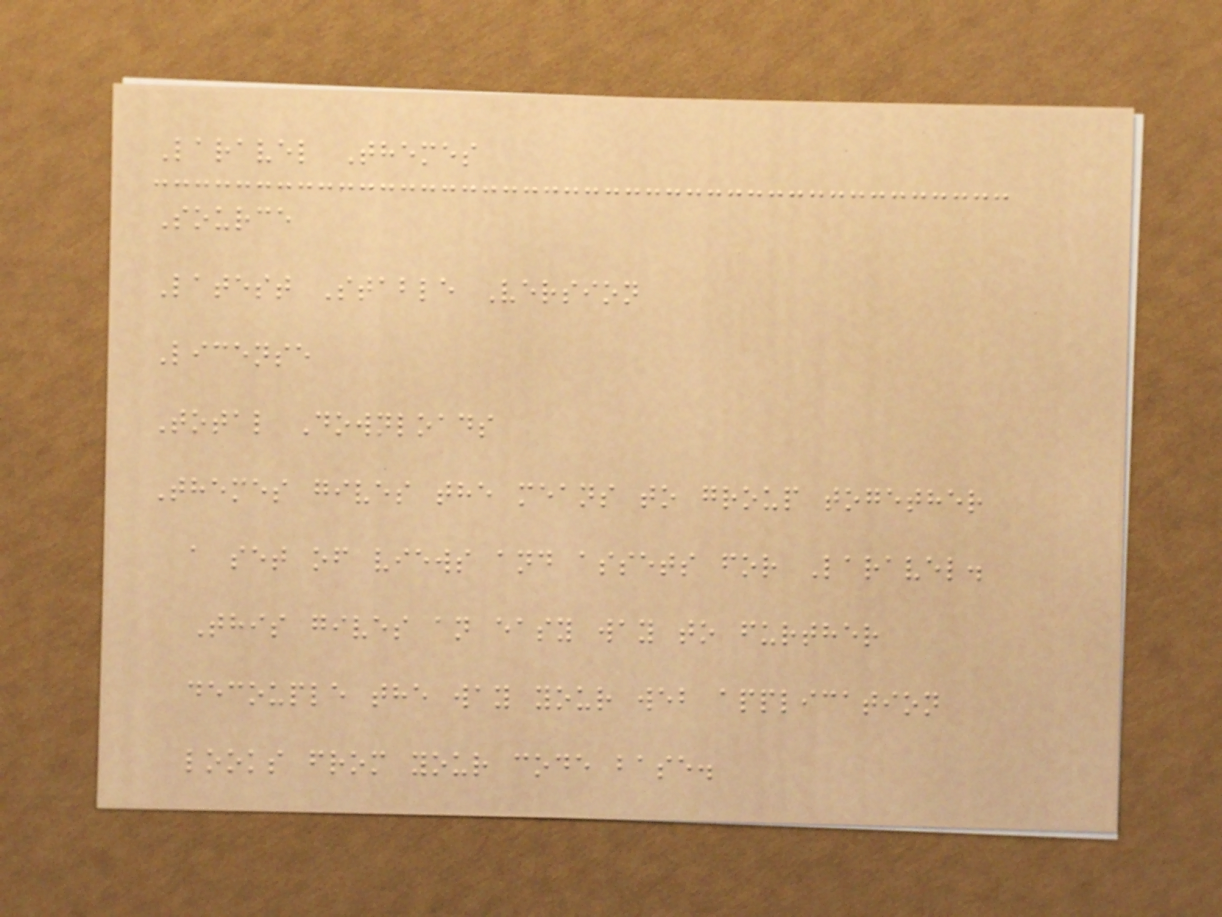Laravel Themes
Source
Latest Stable Version
License
Total Downloads
Themes gives the means to group together
a set of views and assets for Laravel.
This gives an easy way to further
decouple the way your web application
looks from your code base.
